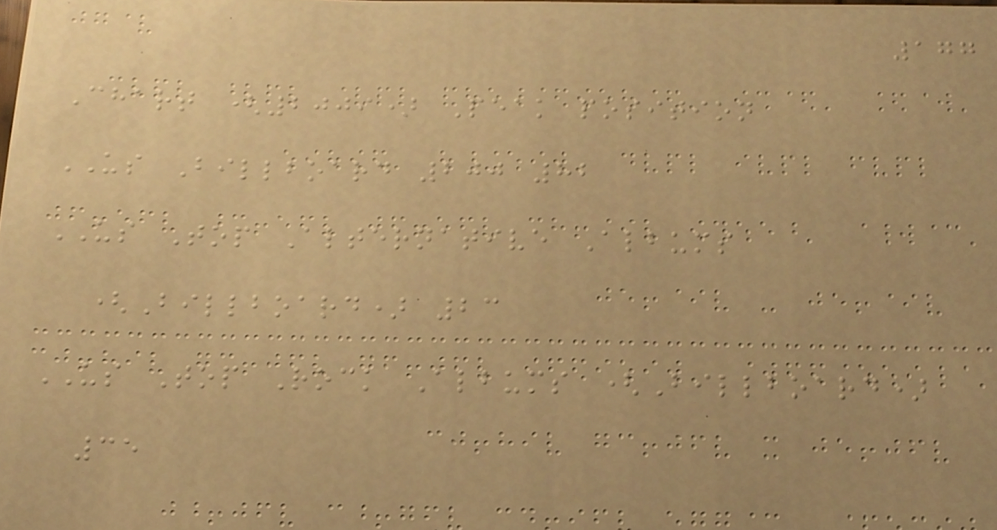177
Chart (2009) Peak position
US Billboard 200 82
US Top Alternative Albums
(Billboard) 23
US Top Rock Albums (Billboard)
35
